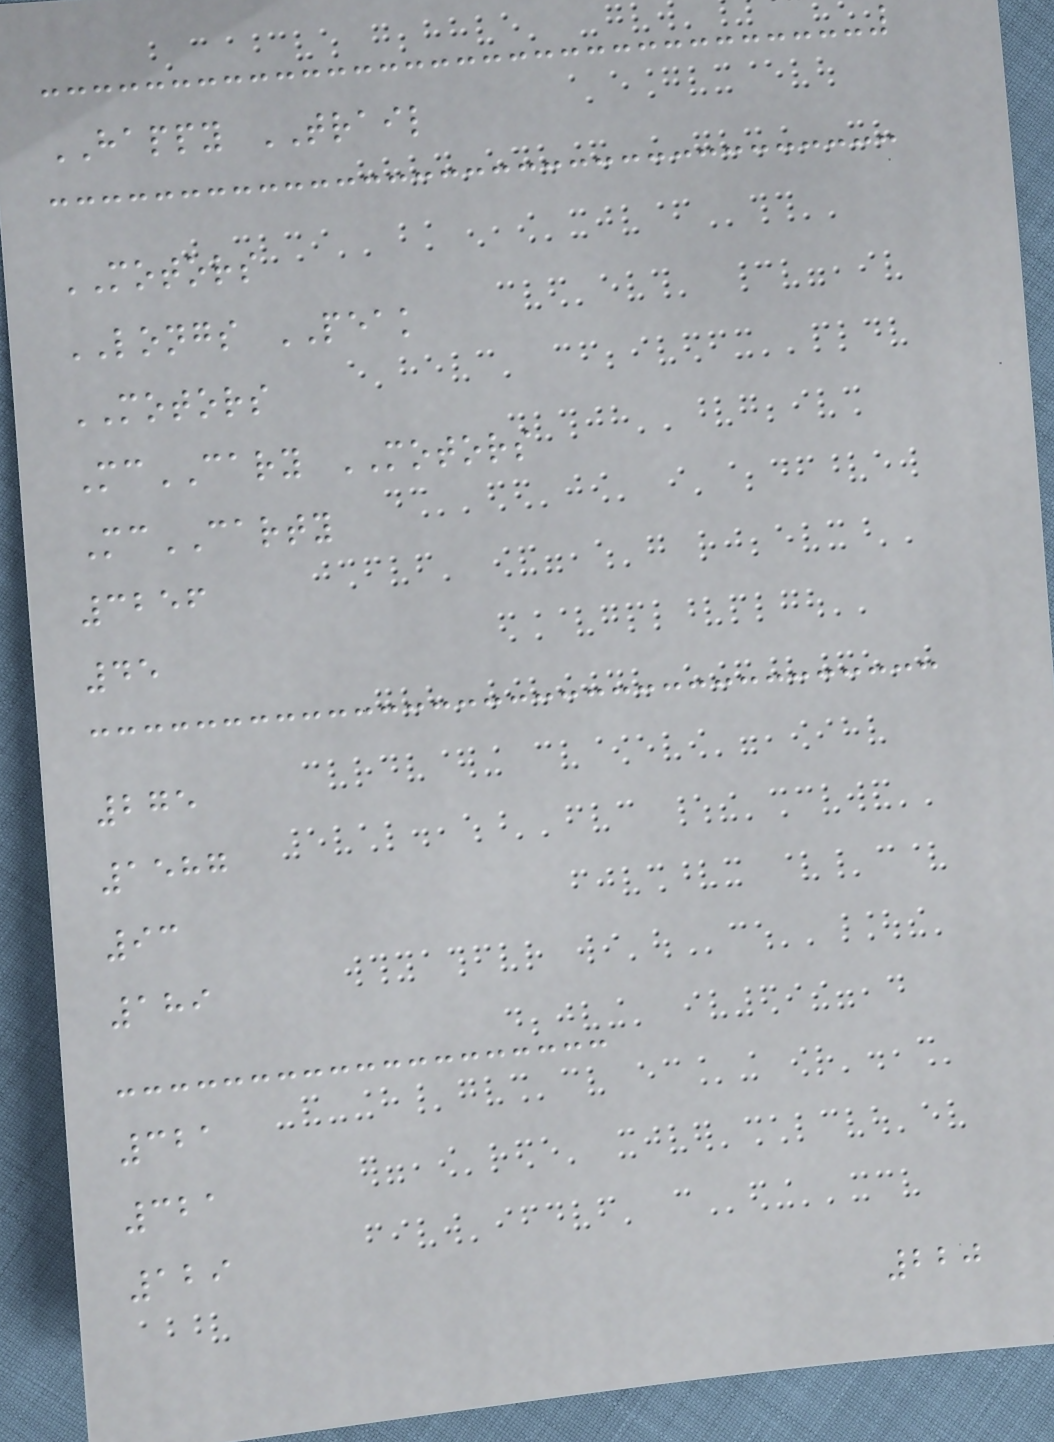HAPPY TRAIL
MOTORS
LONGS PEAK
MOTORS
McCARY MOTORS
McCARTY
3256
45
275
1587
93
189
321
321
129
220
